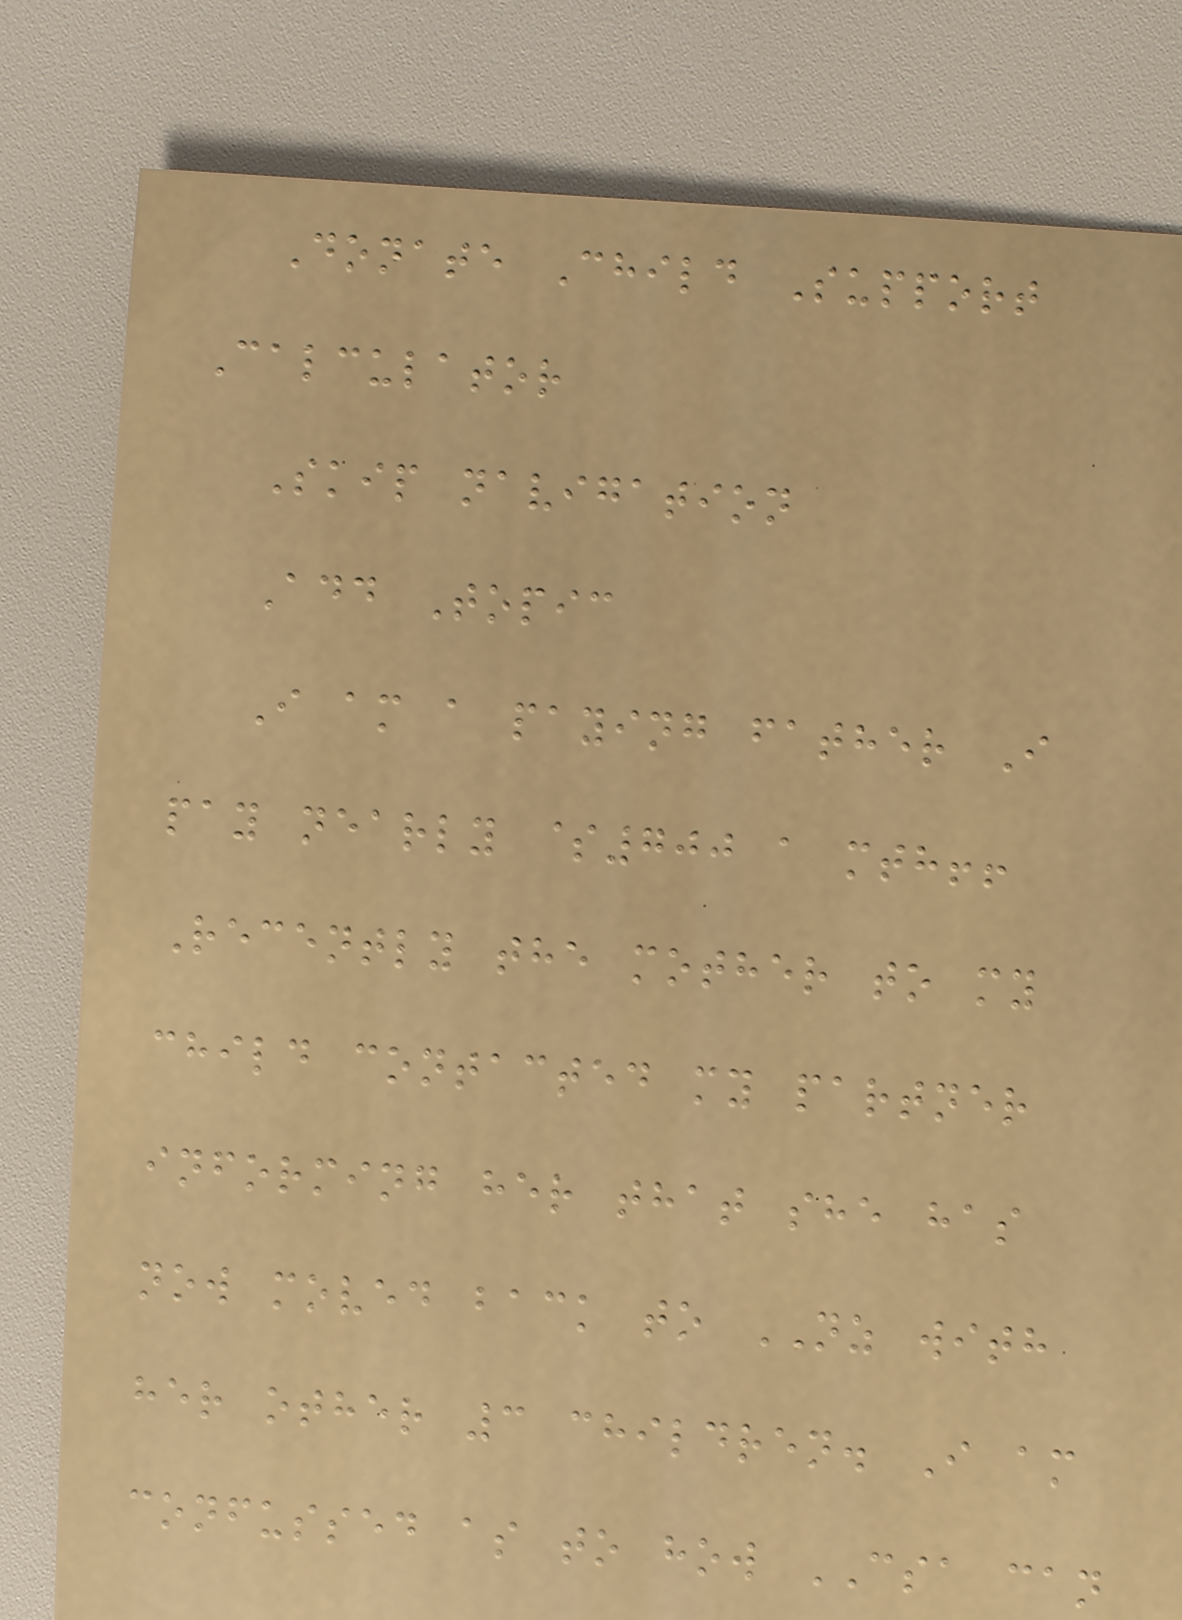Donate Child Support
Calculator
Skip navigation
Add Topic
I am a paying father I
pay nearly $700 a mth!!
Recently the mother to my
child contacted my partner
informing her that she has
now moved back to NZ with
her other 3 children. I am
confussed as to how CSA can
